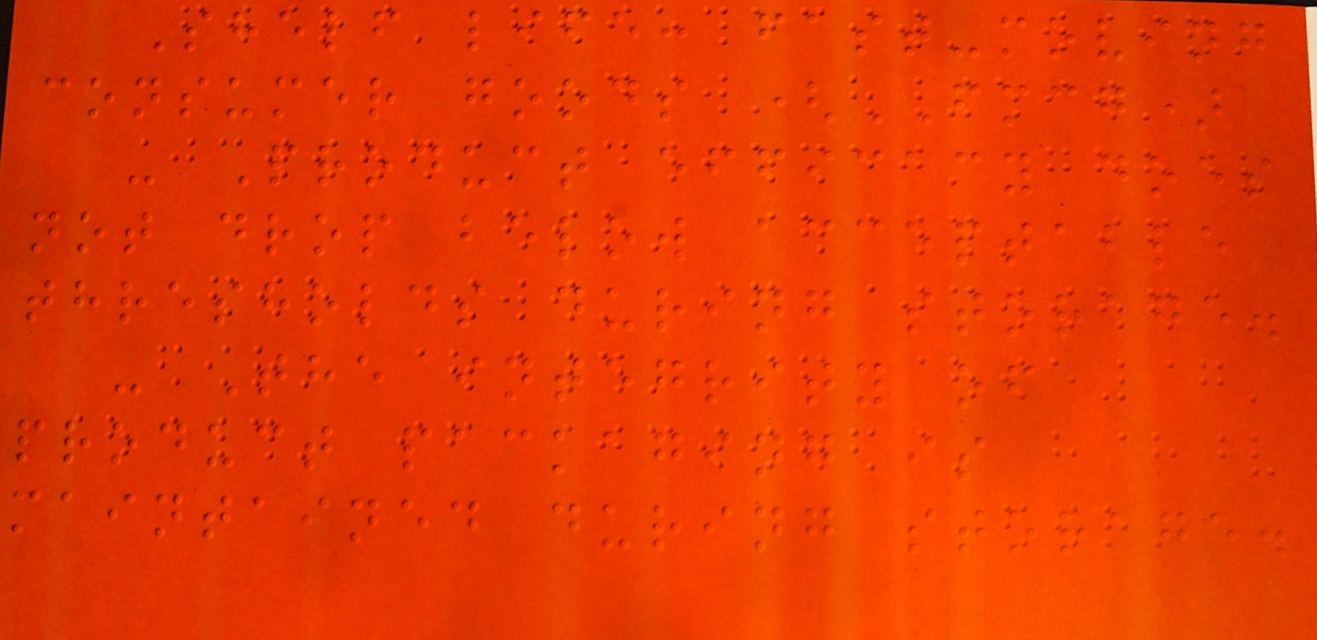Shelf life: fast-moving
consumer goods (FMCG)
- Product efficacy does
not drop below acceptable
thresholds during storage.
- The integrity of
product packaging is
maintained during storage.
